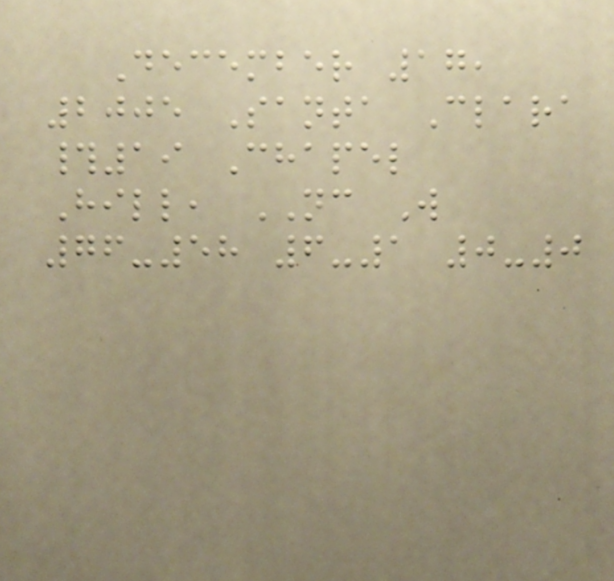December 17,
2005 Santa Clara
#19 Chapel
Hill, NC W
76-58 6-1 0-0
